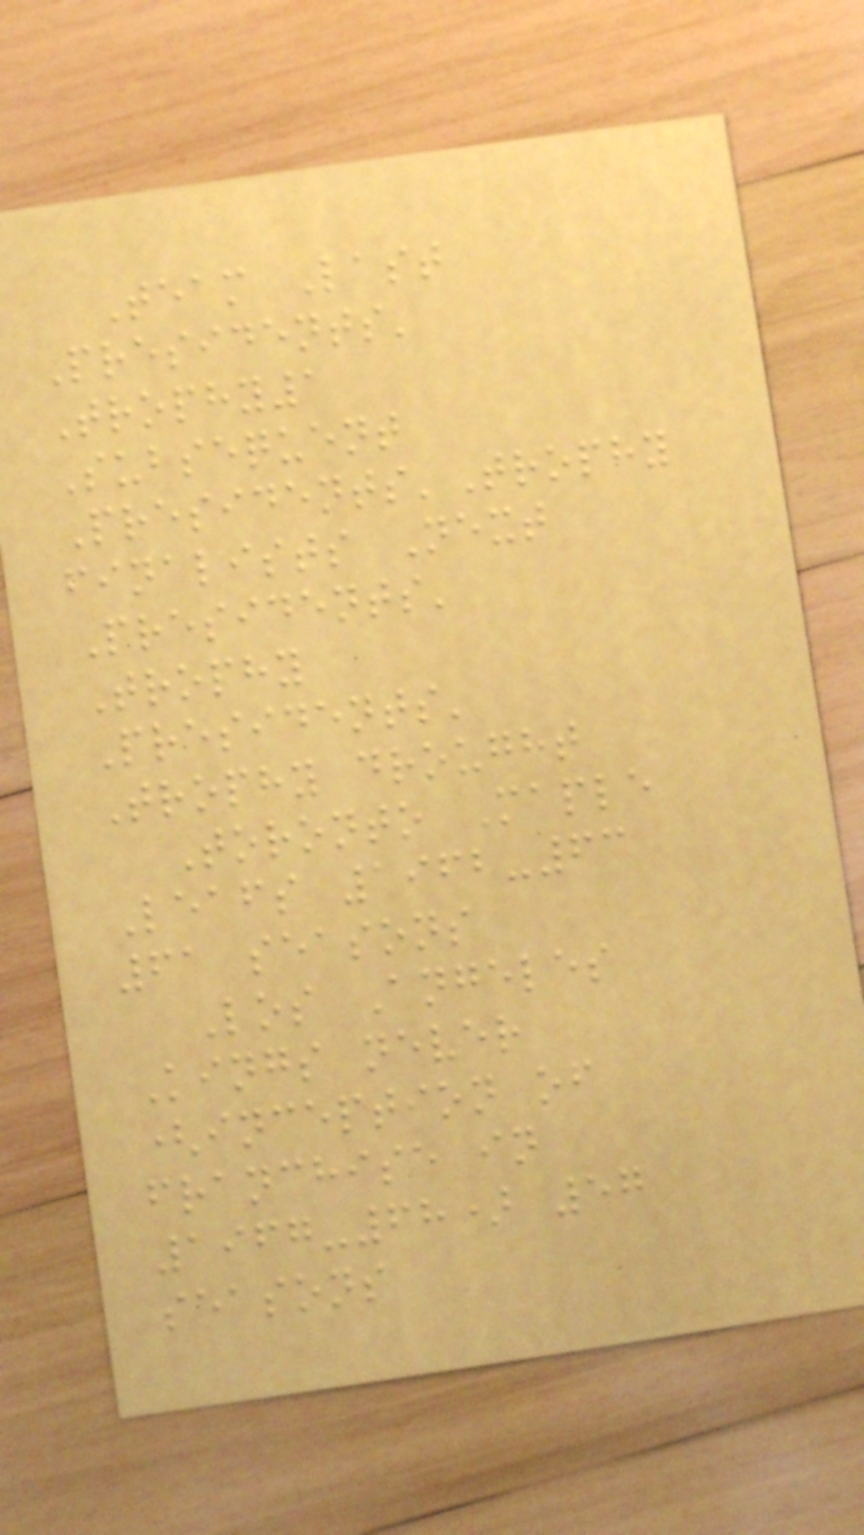Team Last
Presidents'
Trophy1
Subsequent
Presidents'Trophy
finalists Next
Presidents'
Trophy
Presidents'
Trophy drought
Toronto Maple
Leafs 1962-63
61 seasons
Los Angeles
Kings never
(inception of
franchise in
1967-68) 57
seasons
